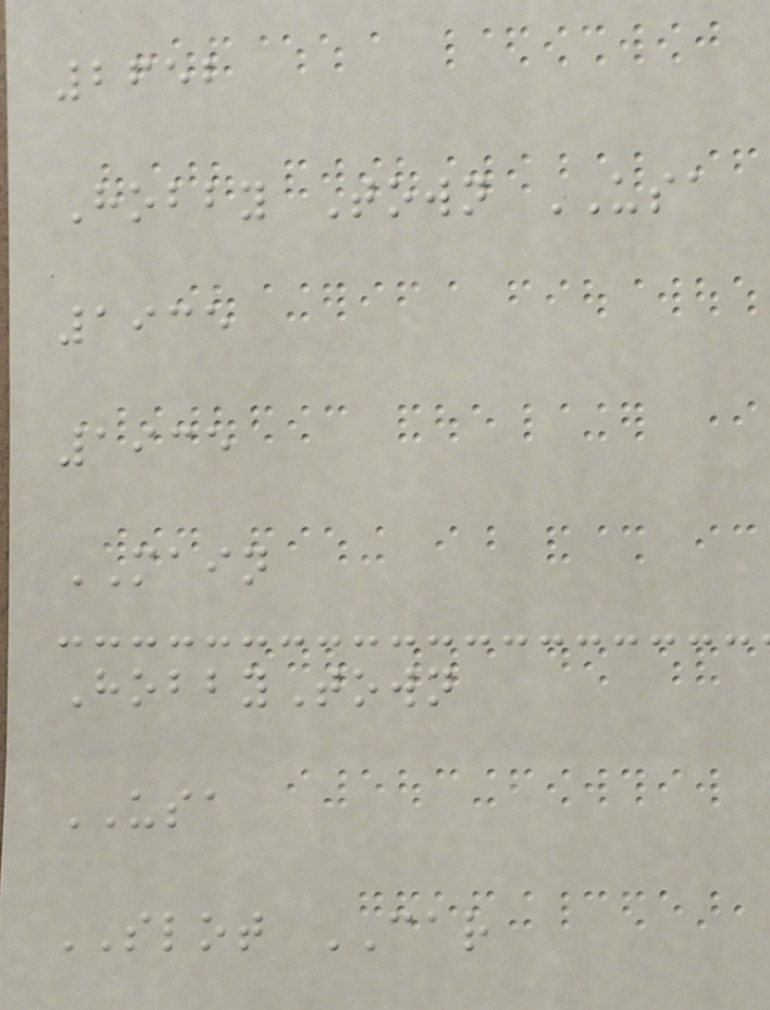2652
Hobby Town USA
1935
1935
MAIN
HobbyTown
USA
SLOT CAR
